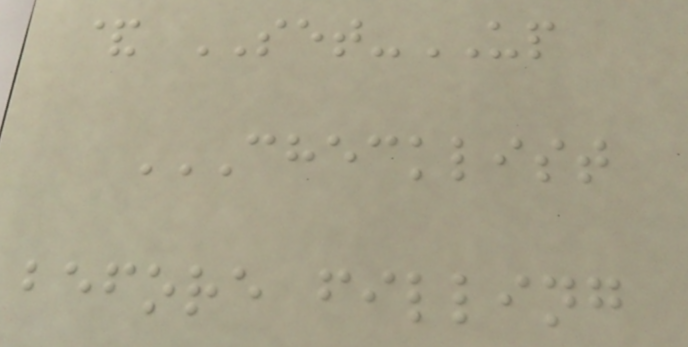& SET-UP
CHECKLIST
BEFORE FILLING
